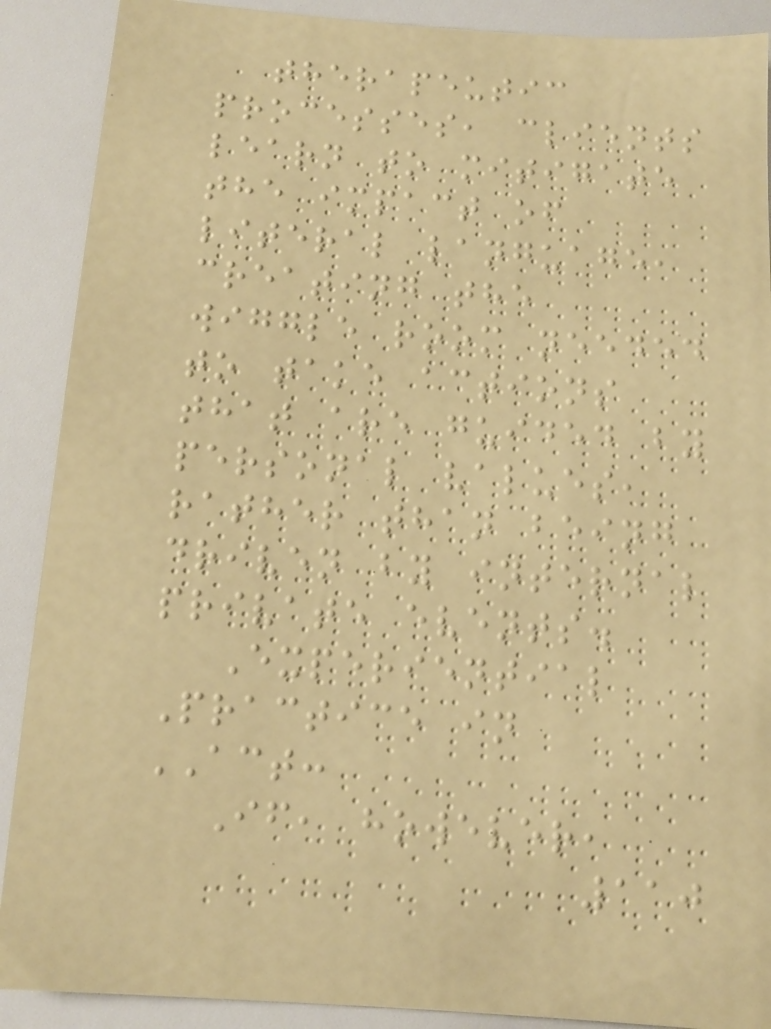therapeutic
processes, clients
learn to mitigate
the impact of
literal language,
creating the
wiggle room needed
to take actions
that are guided by
personal values,
rather than being
driven by internal
private events.
Experiential
Practice in
ACT:
If, however,
110
